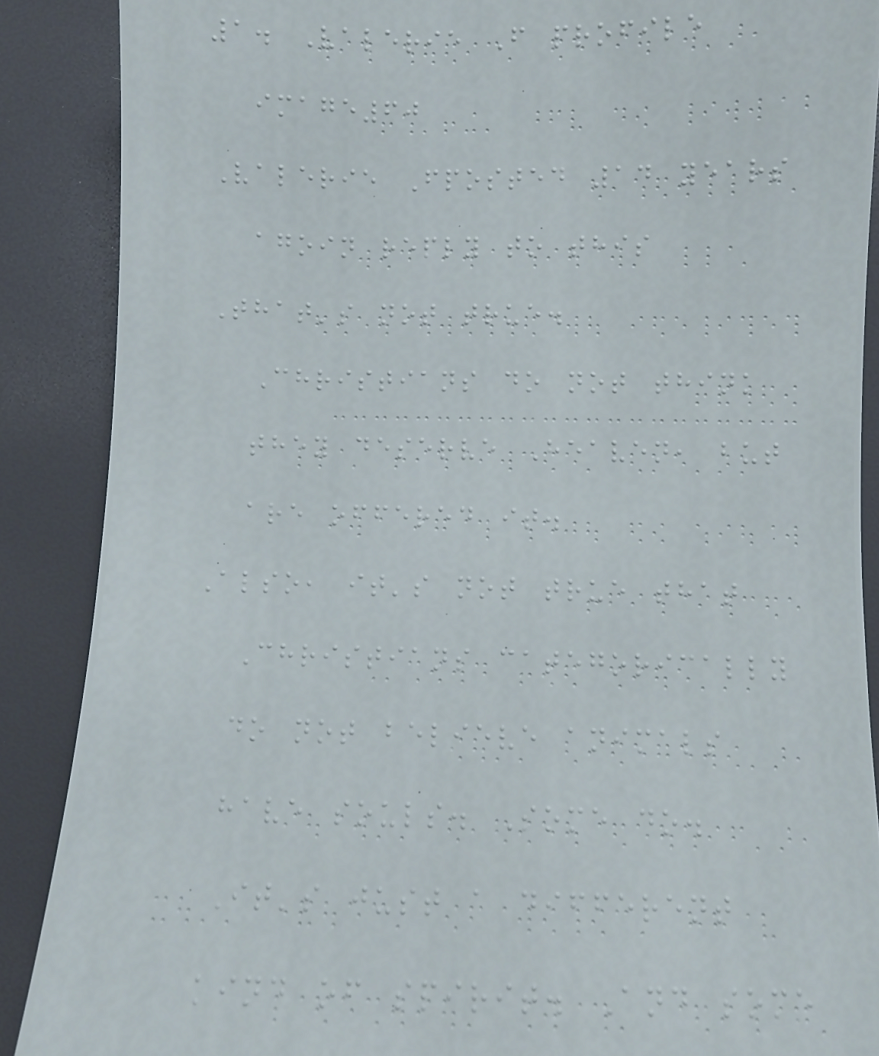1. Valerie F profile
image60
Valerie Fposted 14 years
agoin reply to this
That's not true.
Christians do not think
they deserve Heaven, but
are offered it.
Also, it's not true that
Christians categorically
do not believe animals
have souls. Some do.
It's just a different
kind of spirit. And some
